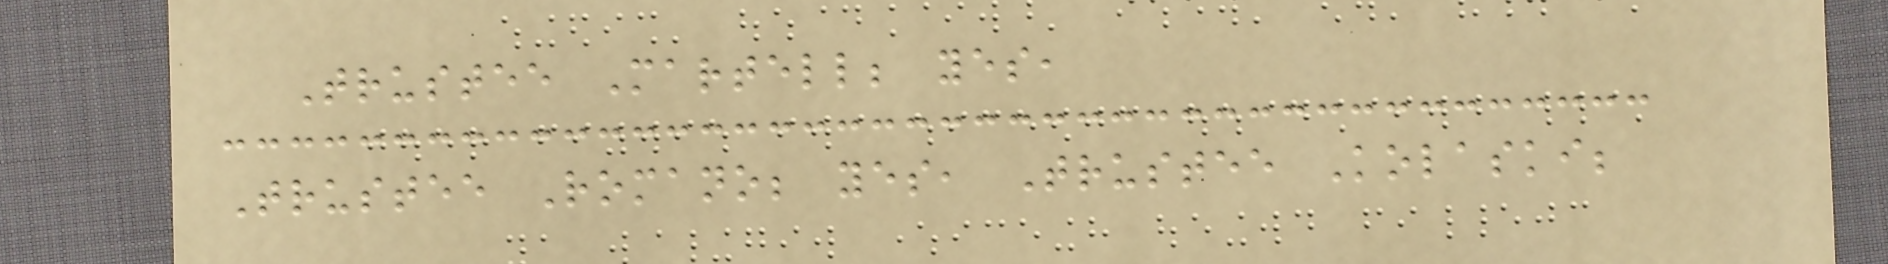Trustee Martell; yes,
Trustee Romano; yes, Trustee Kolaski;
